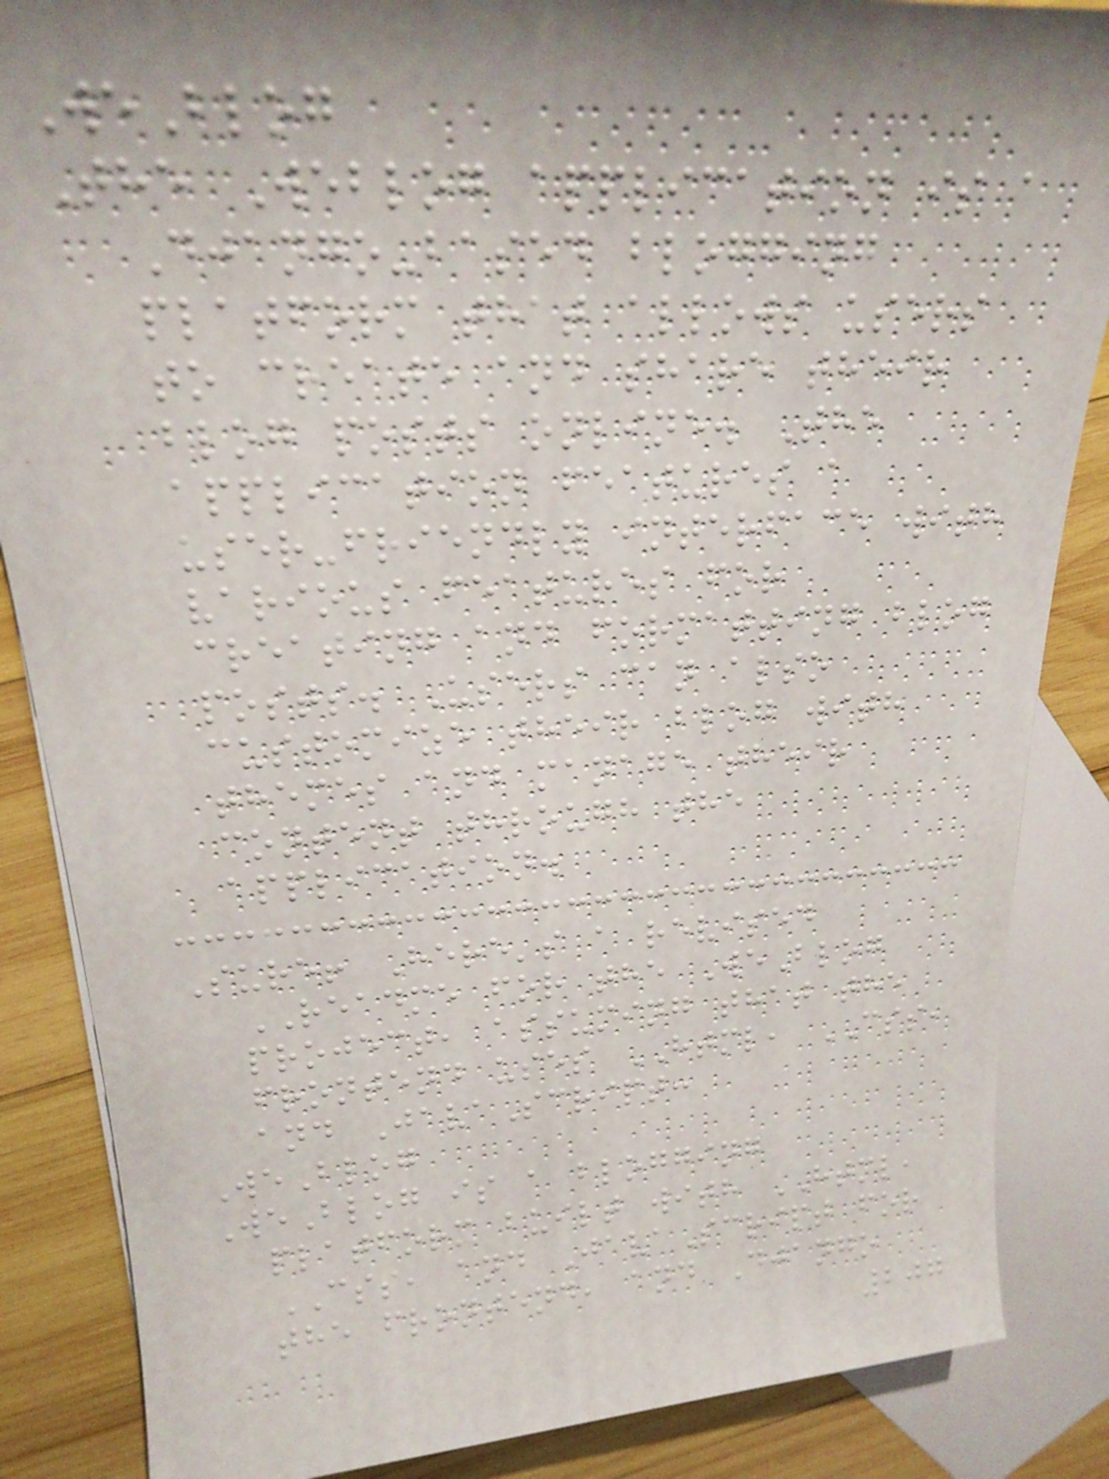WeBlog
The Weblog application is a
Django-based blogging
platform that allows users
to create and share their
blog posts online. The
application features a
user-friendly interface with
various features for
creating and formatting blog
posts. Users can also
customize their blog with
themes and manage their
content through the
application.
Sure! Here's a revised
README for the WeBlog
project, assuming that the
frontend uses HTML, CSS,
and JavaScript:
WeBlog
WeBlog is a blogging
platform built with HTML,
CSS, and JavaScript for
the frontend, and Django
207
